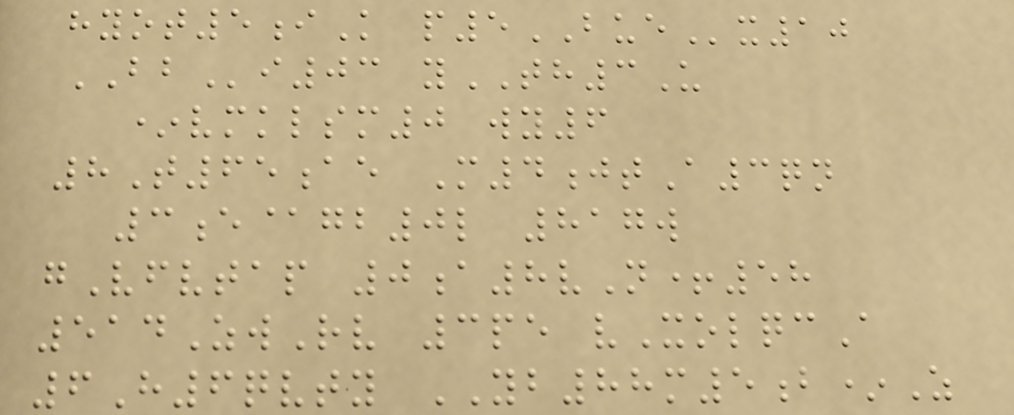hyot5iK p5BUEx10
BBi03 yTH3U
*vmklsm0 wy6
8T65ae M4jtA3qn
3e@gb0l 817w
gVfvtap 0a8vN+58
514ZwRv 3pe vXolqcA
6H6qvty YB88m5b*Z
